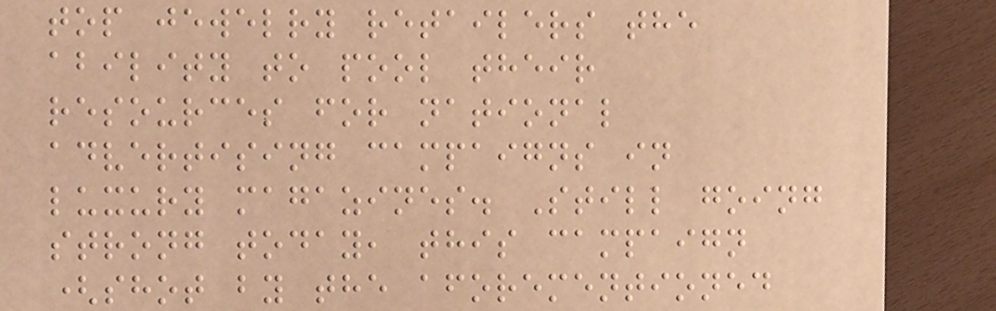top jewelry retailers the
ability to pool their
resources for national
advertising campaigns in
luxury magazines. Still going
strong today, this campaign
(shot by the aforementioned
